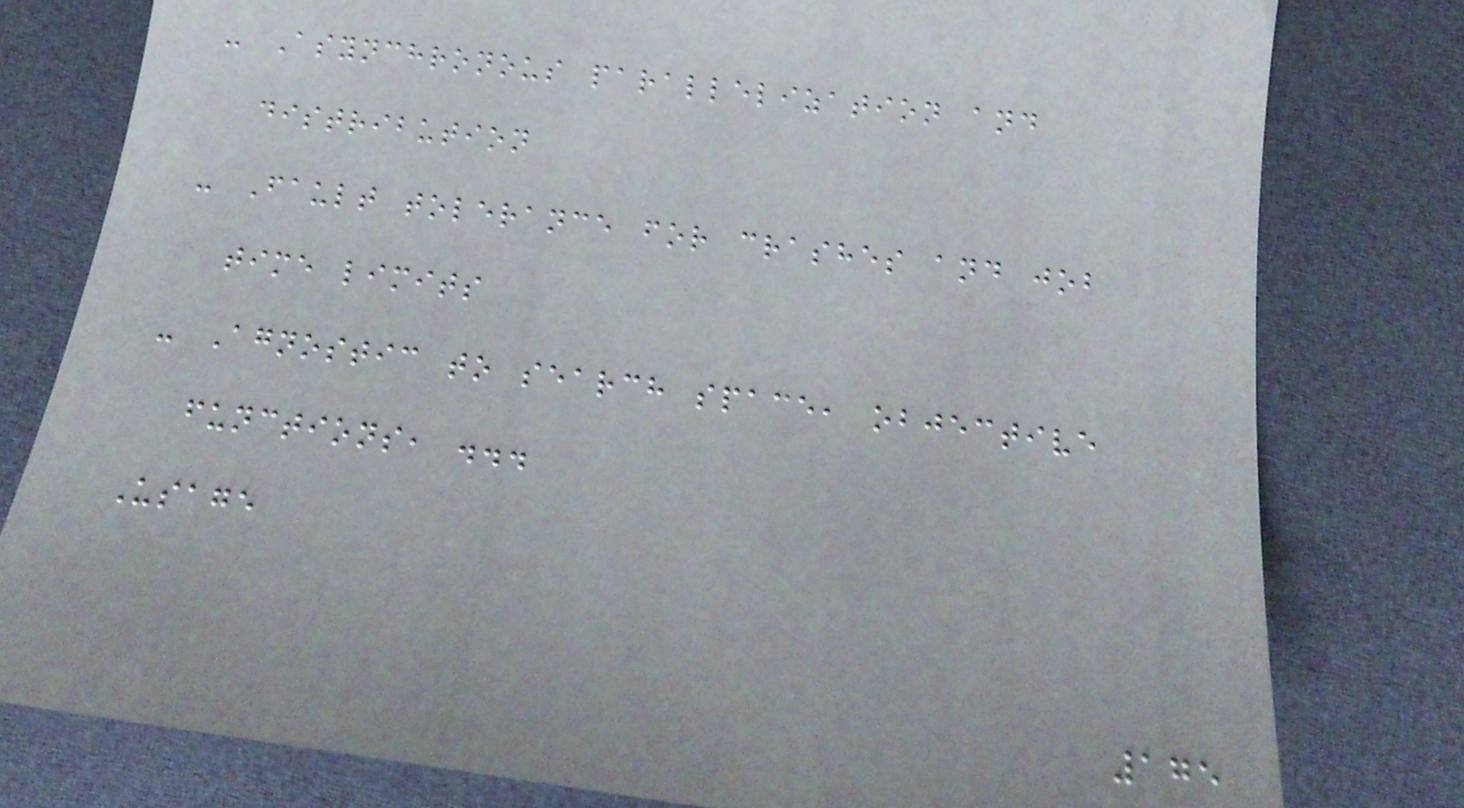- Asynchronous parallelization and
distribution
- Fault tolerance for crashes and job
time limits
- Agnostic to search space, objective
functions, ...
Usage
175
